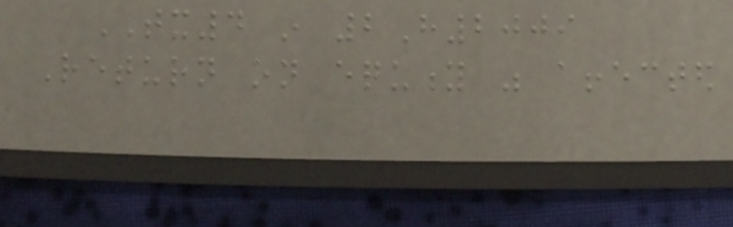TX4 in 2H2009
Return on equity was affected
